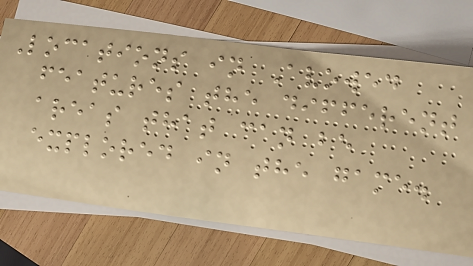Locations in Avowed
features the different
areas that can be
explored in the game.
